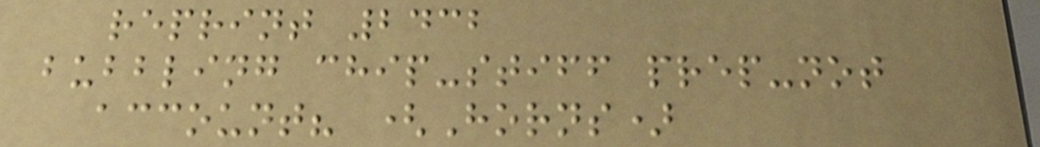reprint 2432
bubbling chip-stiff prep-not
account? (Horns)
